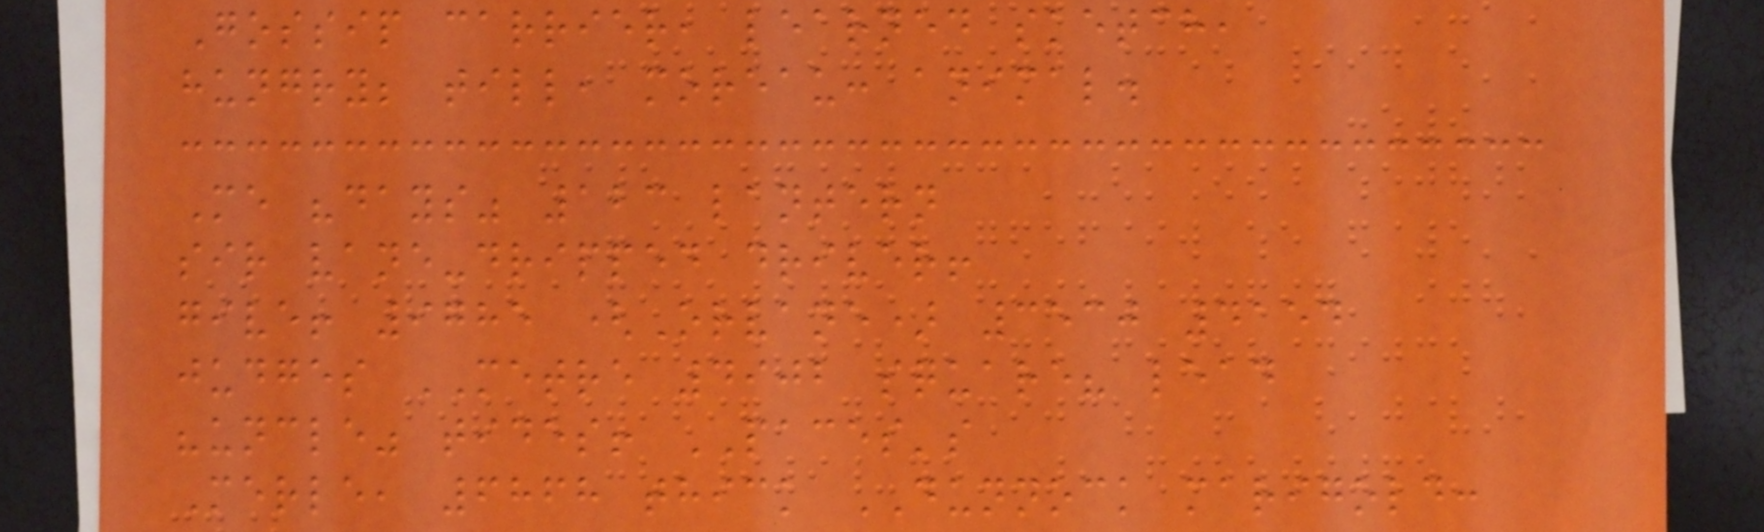Gossip carrier, learned sketch,
hungry; till, moreau: animal.
Me "days" 123 lantern
sir vane-dripped driver!
give! 9785 (Orvane) 3530 4154
judges METRE 4902 square? lead
"uncle" tides! PACES's
Merle, 6868 thick DUNNOCK marigold:
